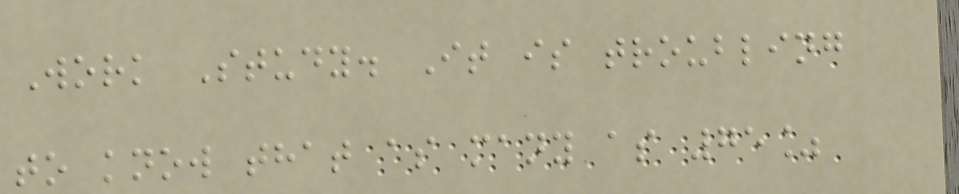Work Study. It is troubling
to know that as many as 75%
